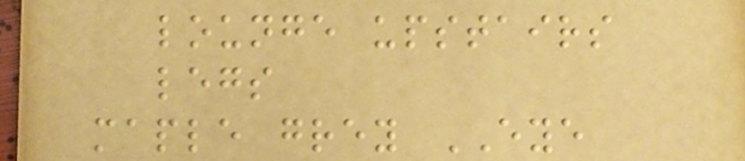lounge upstairs
legs
maple grey EYE
